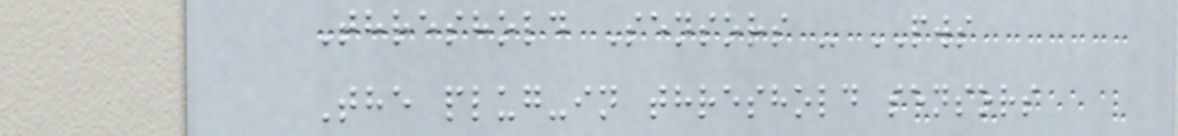Threshold Sensors - PWS
The plug-in threshold sensors
